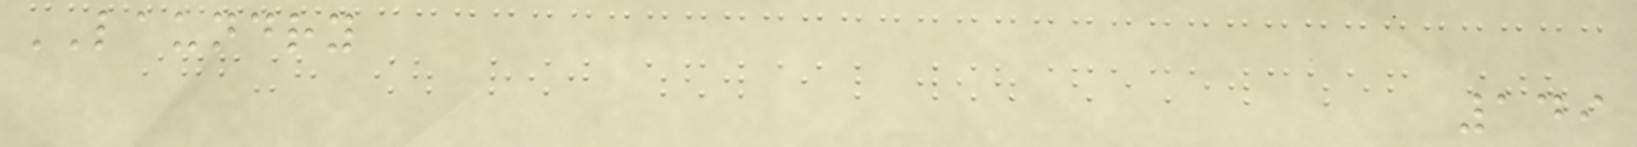LAUNDRY
149
